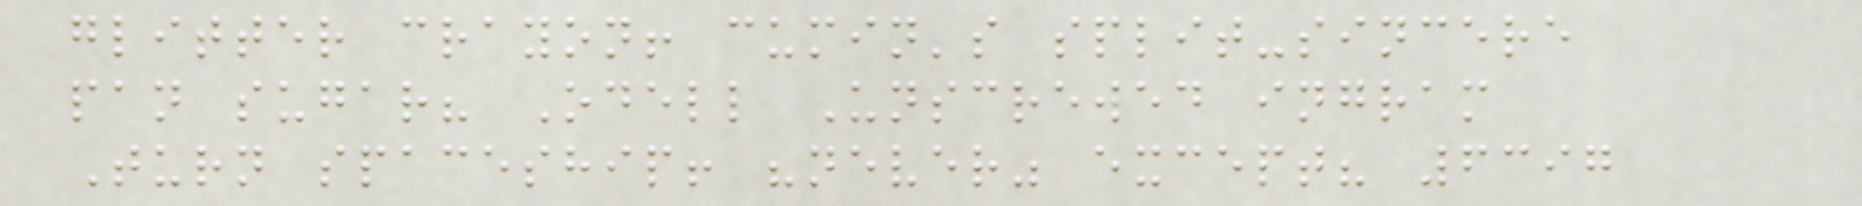glitter crayon! cumin's split-sincere
pan sugar? Odell Unscrewed ingram
Turn spaceship! "never" except? 6397
